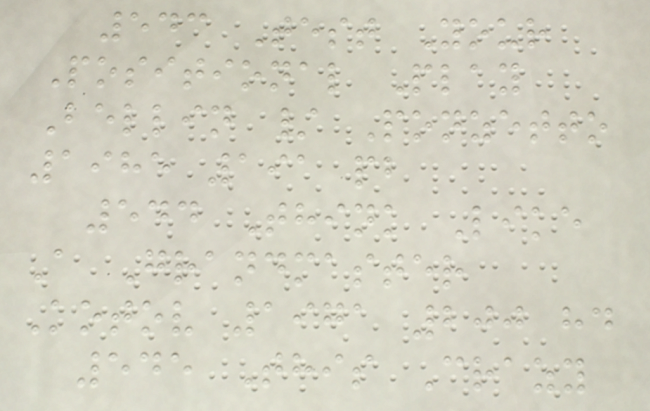543 Test Your
Positional Play
Bellin / Ponzetto
1985 191 pb
544 Think Like
A Grandmaster
Kotov 1971 200 hd
545 This Crazy
